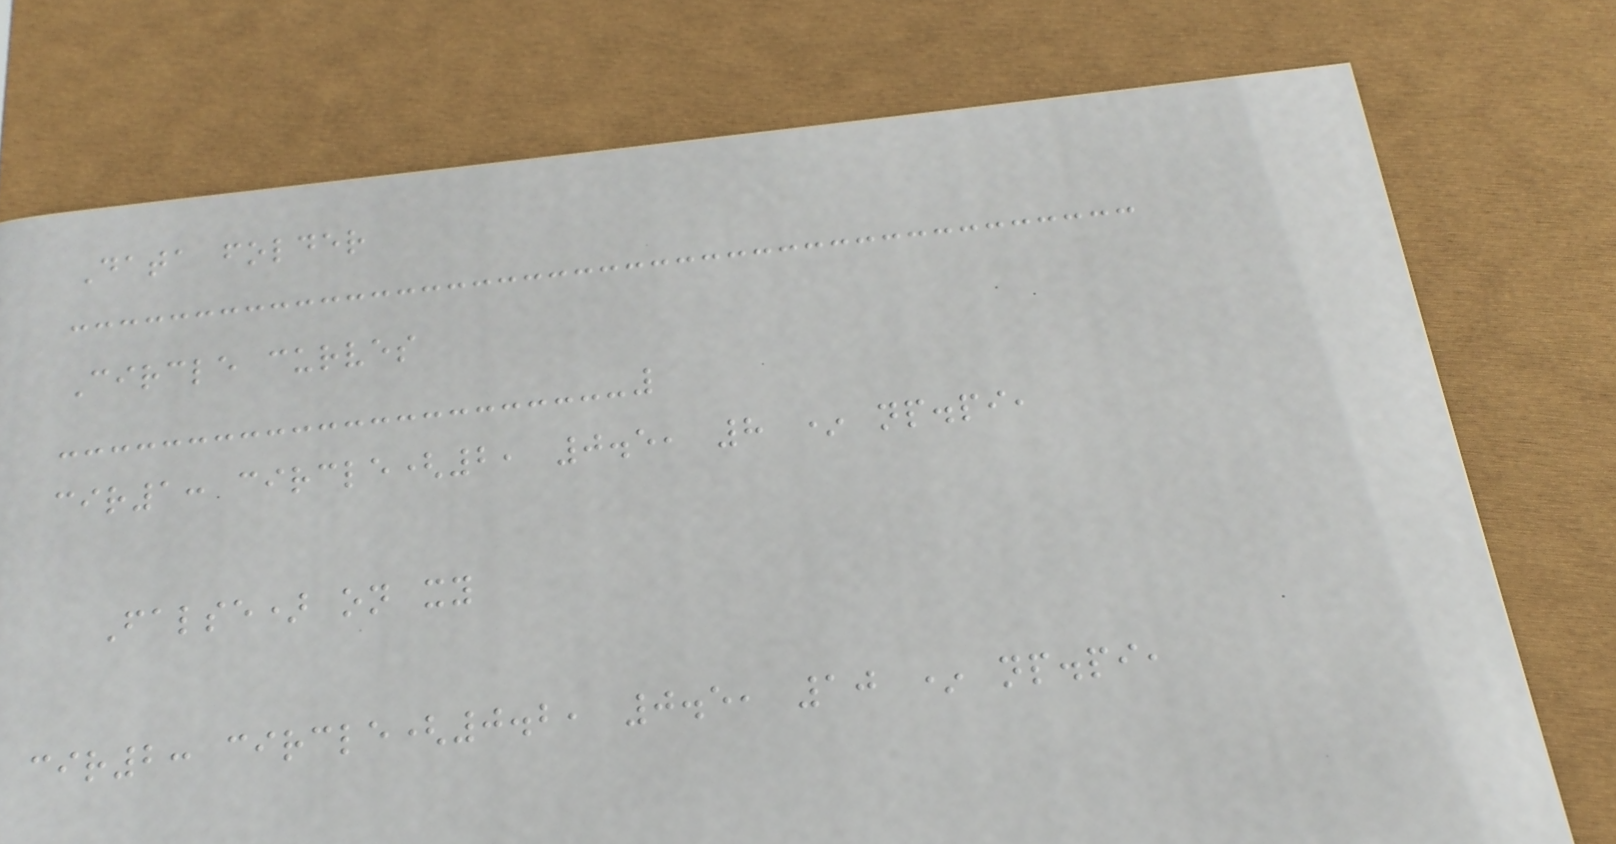Data folder
Circle curves
cir1: circle(2, 0.5, 8 * np.pi,
False) on xy
cir2: circle(0.2, 0.5, 10 * np.pi,
